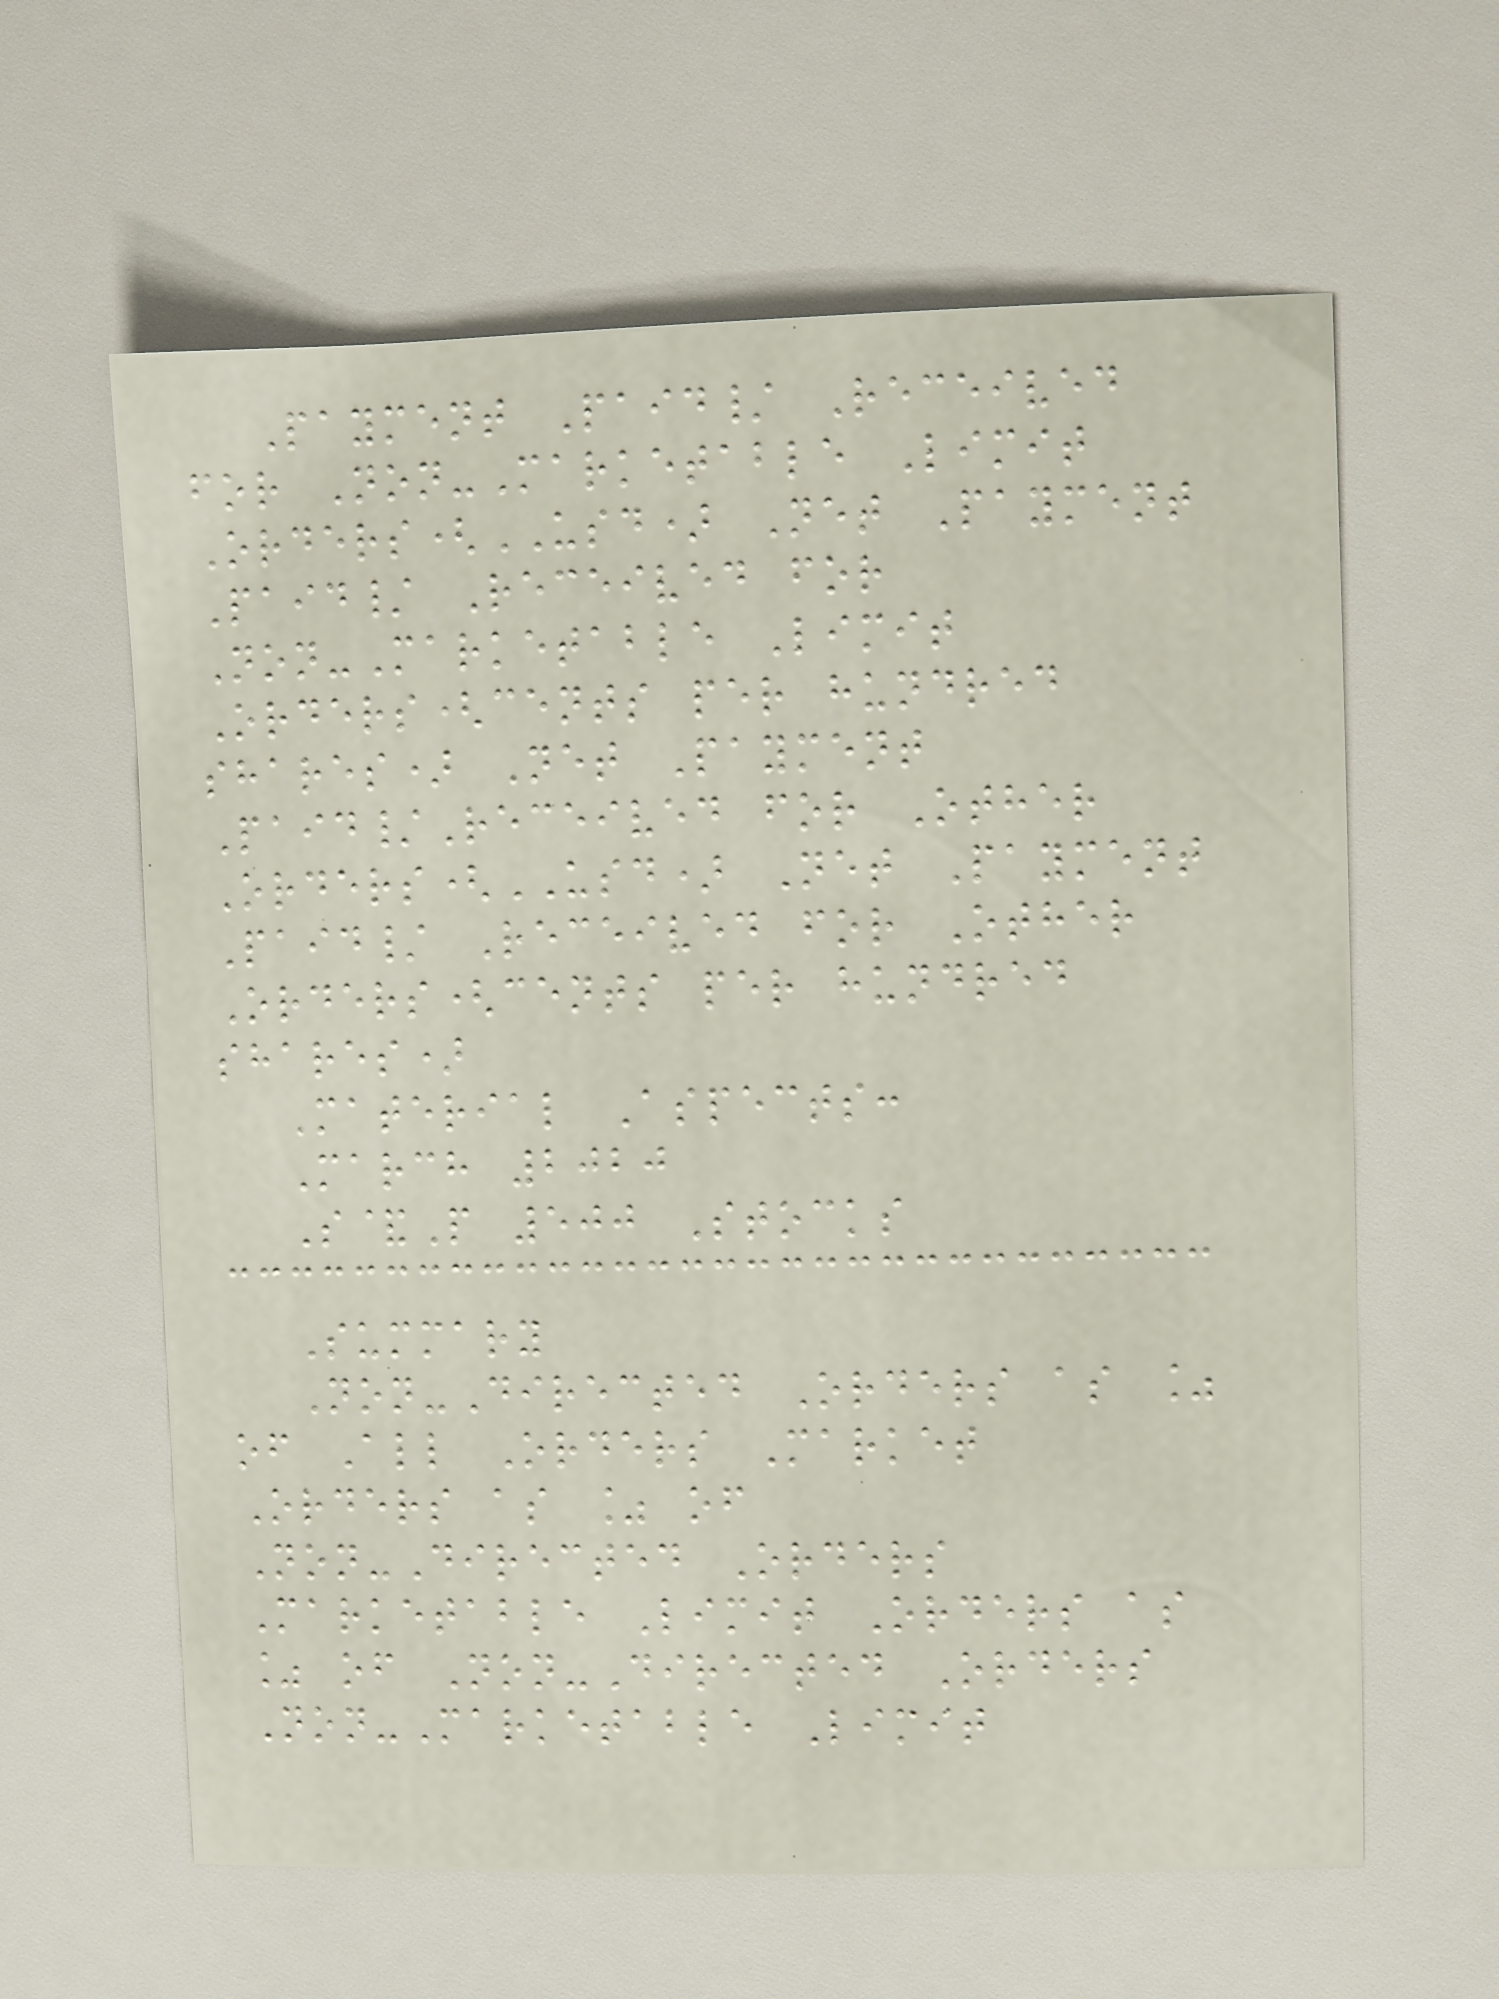Payment Paid/ Received
for Non-Marketable Limit
Orders(USD) Net Payment
Paid/ Received for
Non-Marketable Limit
Orders(cents per hundred
shares) Net Payment
Paid/Received for Other
Orders(USD) Net Payment
Paid/ Received for Other
Orders(cents per hundred
shares)
Material Aspects:
March 2020
S&P 500 Stocks
Summary
Non-Directed Orders as %
of All Orders Market
Orders as % of
Non-Directed Orders
Marketable Limit Orders as
% of Non-Directed Orders
Non-Marketable Limit
